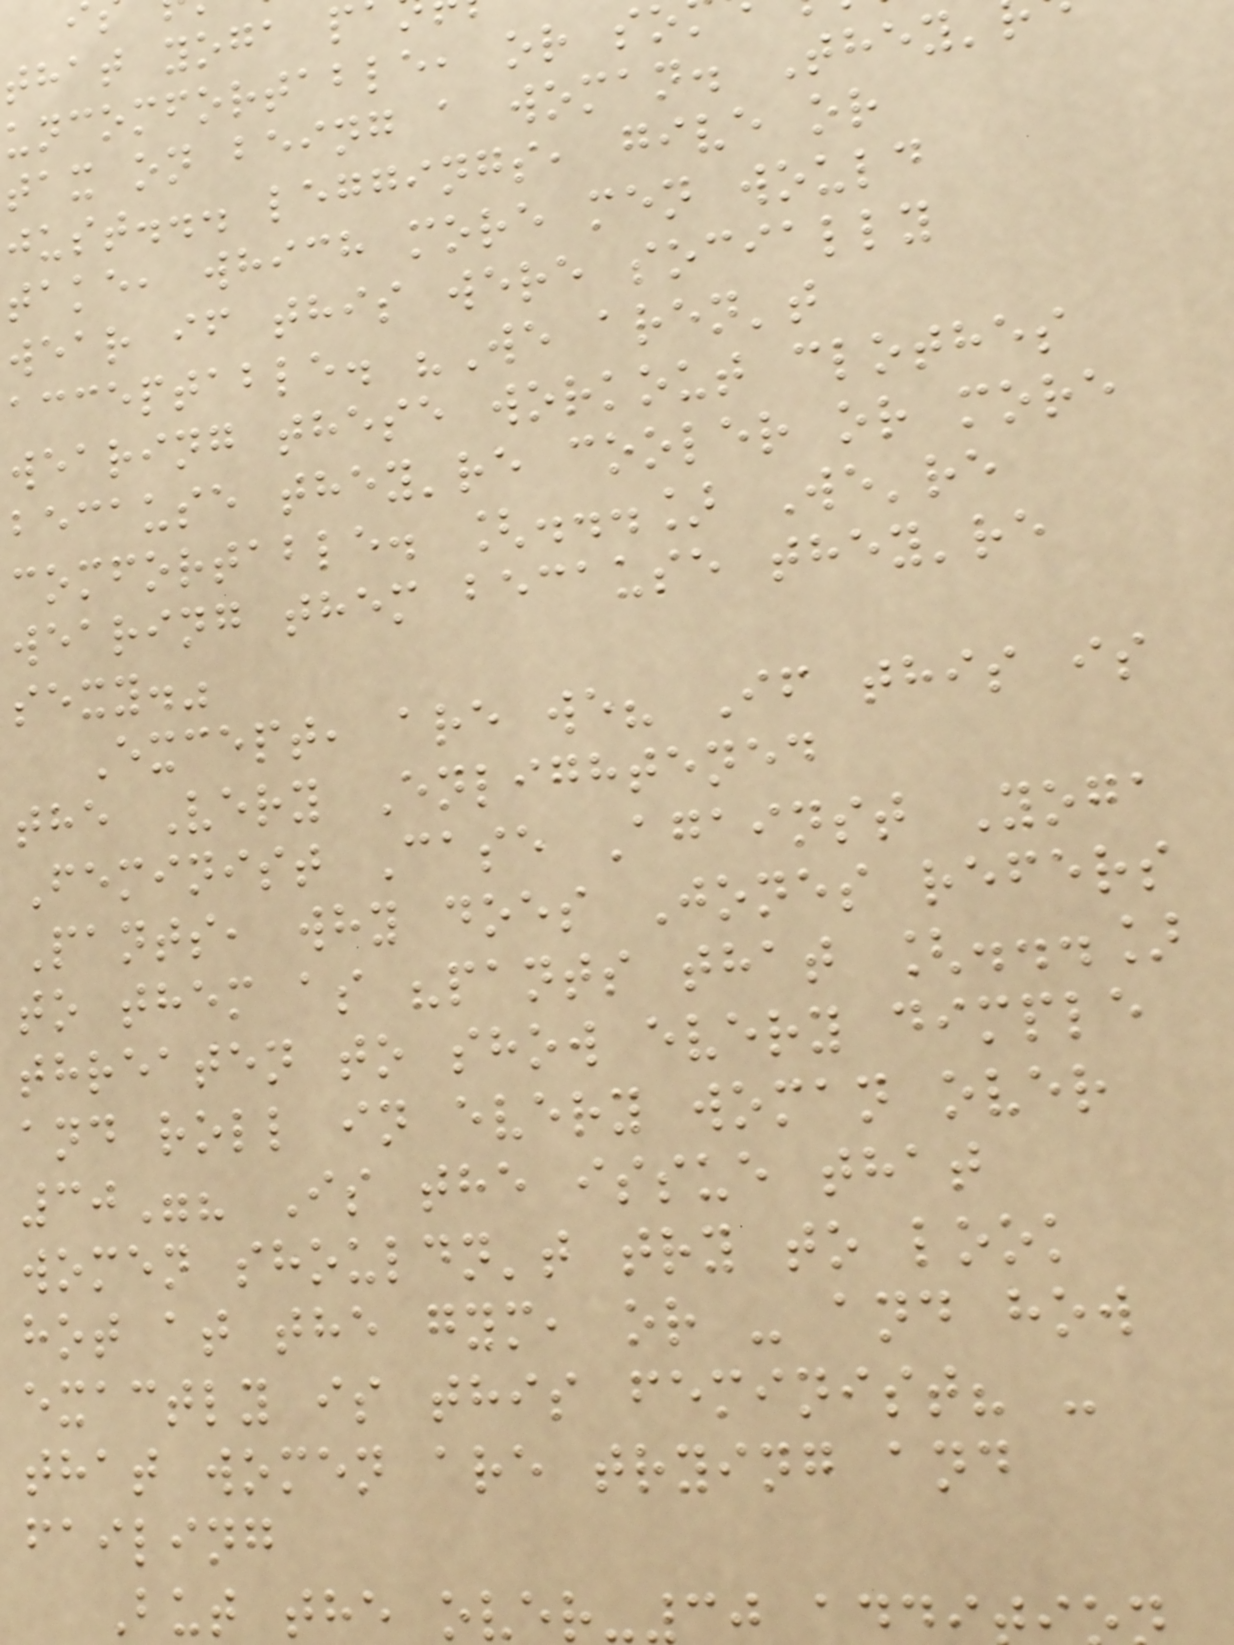that yoga p
uncomfortable, or s
tax on being a woman. They'
just... leggings, give or
take, which more men would
wear if this were socially
acceptable. "We aren't
wearing these workout clothes
because they're cooler or more
comfortable. [...] We're
wearing them because they're
sexy."
Except, are we? If this is
the Very Enlightened
Feminist Case Against Yoga
Pants, why does Jones refers
to them as "pants that [...]
threaten to show every dimple
and roll in every woman over
30"? Is the issue that
women shouldn't try to look
hot at the gym, or - and how
exactly is this feminist? -
that women are trying and
failing
But the over-3
